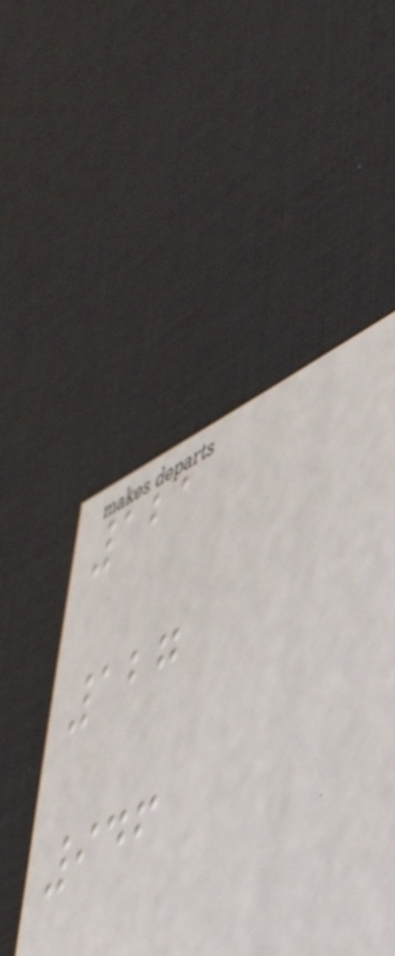121
127
946
